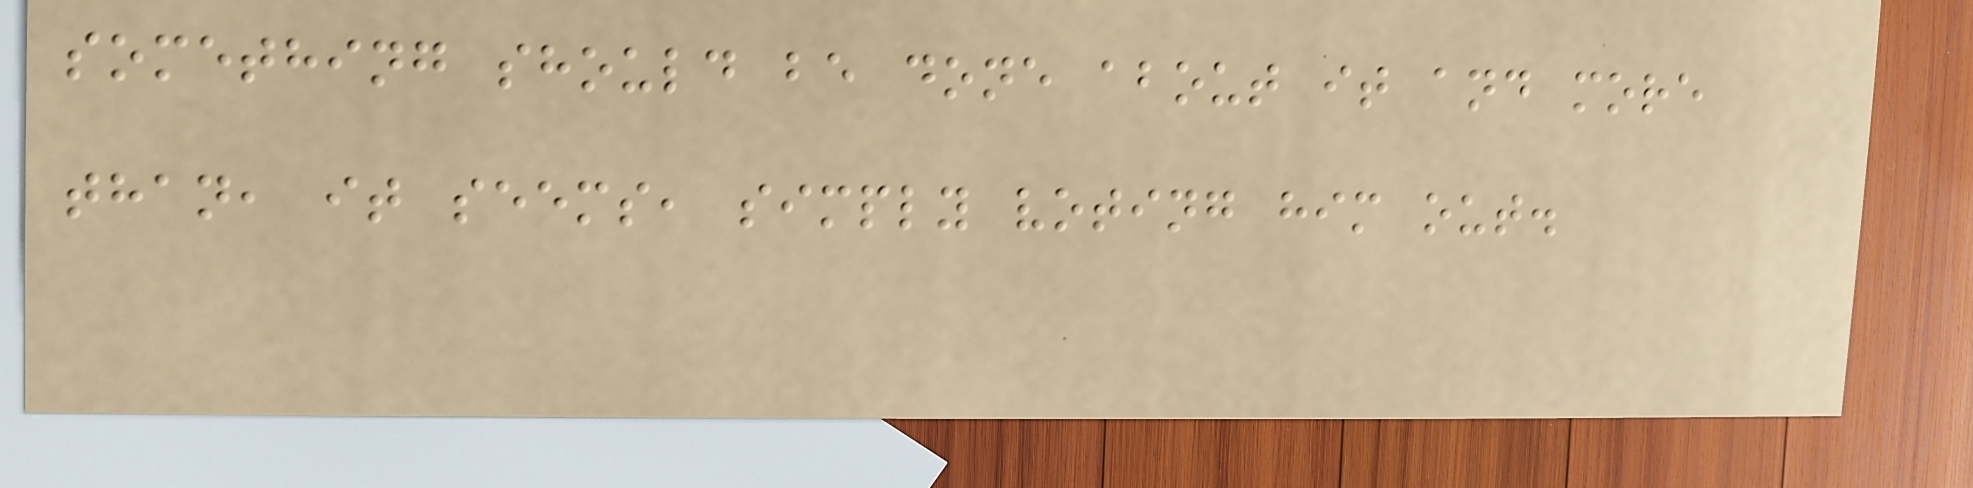something should be done about it and more
than, it seems, simply voting him out.
